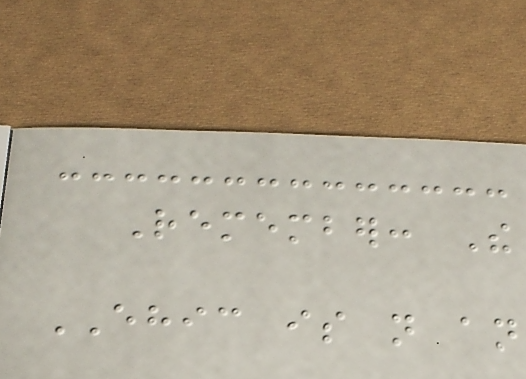Remember: The
EHIC is not an
